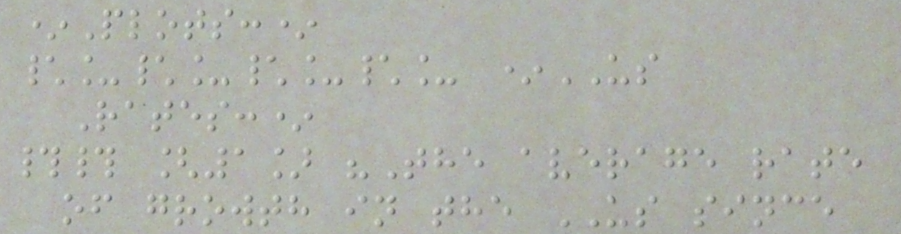*Plots:*
\_\_\_\_ *US
Rates:*
## [1] "The average rate
of growth in the US since
